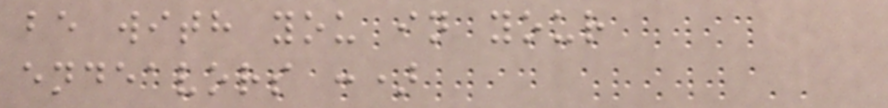be with you in your
endeavors :)
